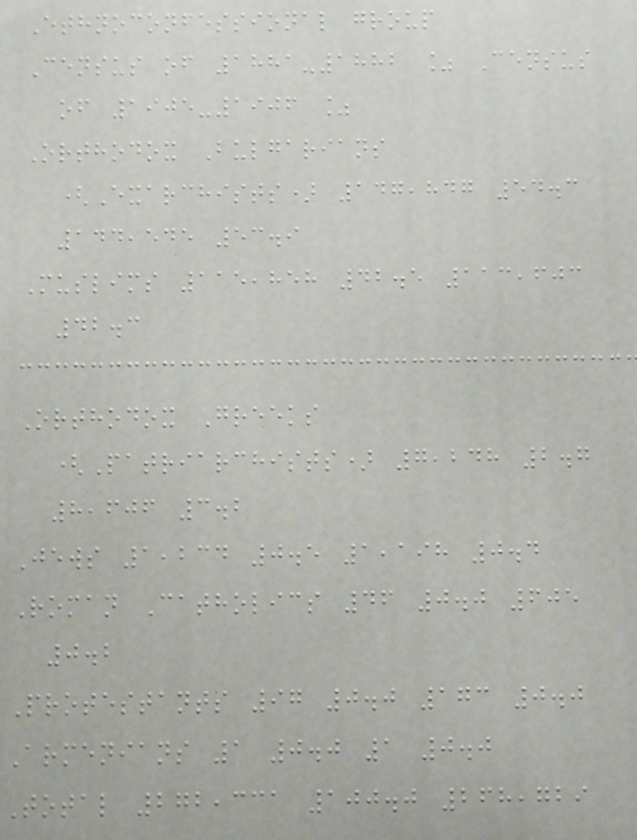Ethnoconfessional group
Census of 1881-1882 % Census
of 1905-1906 %
Orthodox Bulgarians
(Exarchists) 147,847 54.3
144,545 53.9
Muslims 115,858 42.5 113,603
42.3
Orthodox Greeks
(Patriarchists) 7,248 2.7
8,606 3.2
Jews 1,234 0.5 1,198 0.4
Roman Catholics 46 0.0 605
0.2
Protestants 97 0.0 173 0.0
Armenians 1 0.0 1 0.0
Total 272,331 100.0 268,729
